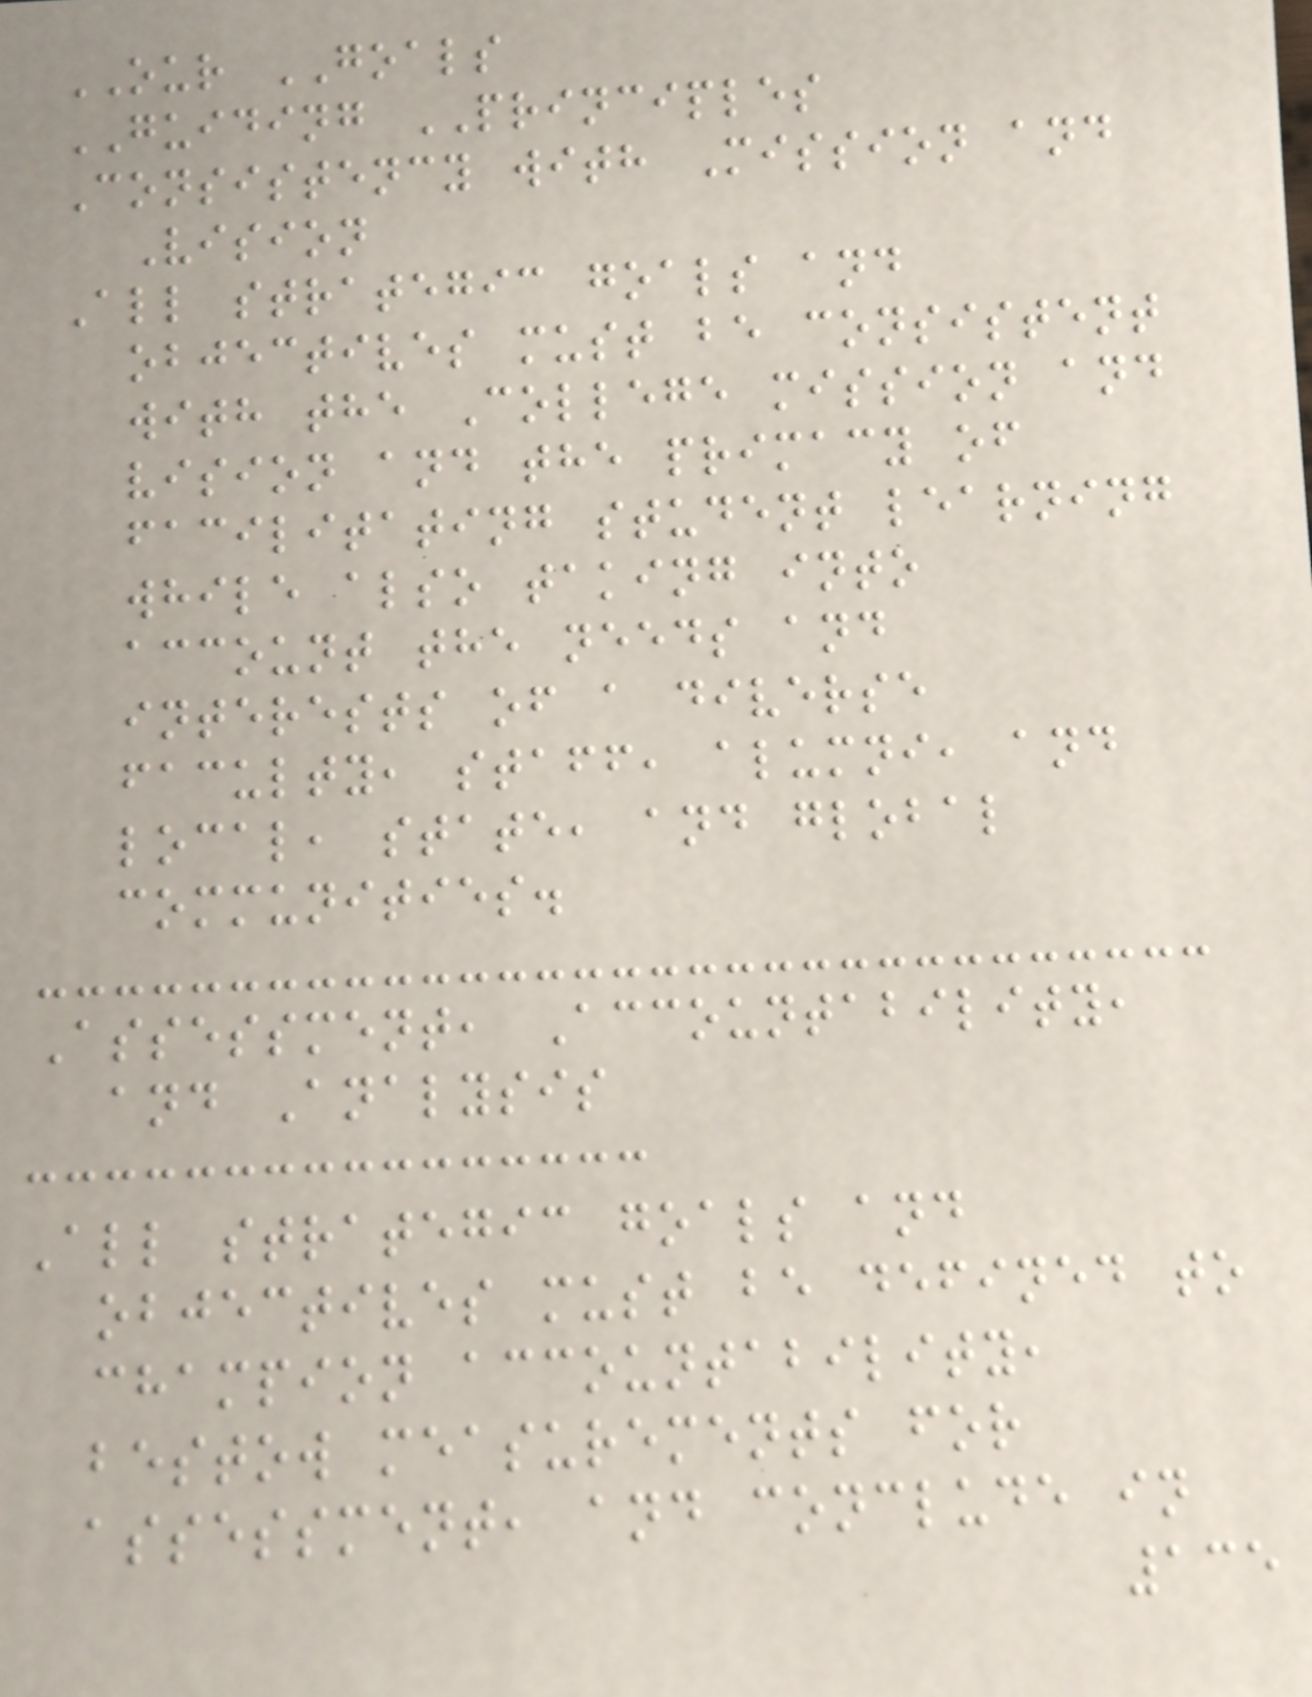OUR GOALS
GUIDING PRINCIPLES
Consistency with Mission and
Vision
All strategic goals and
objectives must be consistent
with the College mission and
vision and the primacy of
facilitating student learning
while also taking into
account the needs and
interests of a diverse
faculty, staff, alumni, and
local, state, and global
communities.
Assessment, Accountability,
and Analysis
All strategic goals and
objectives must be defined to
champion accountability,
bestow measurements for
assessment, and conclude in
135
